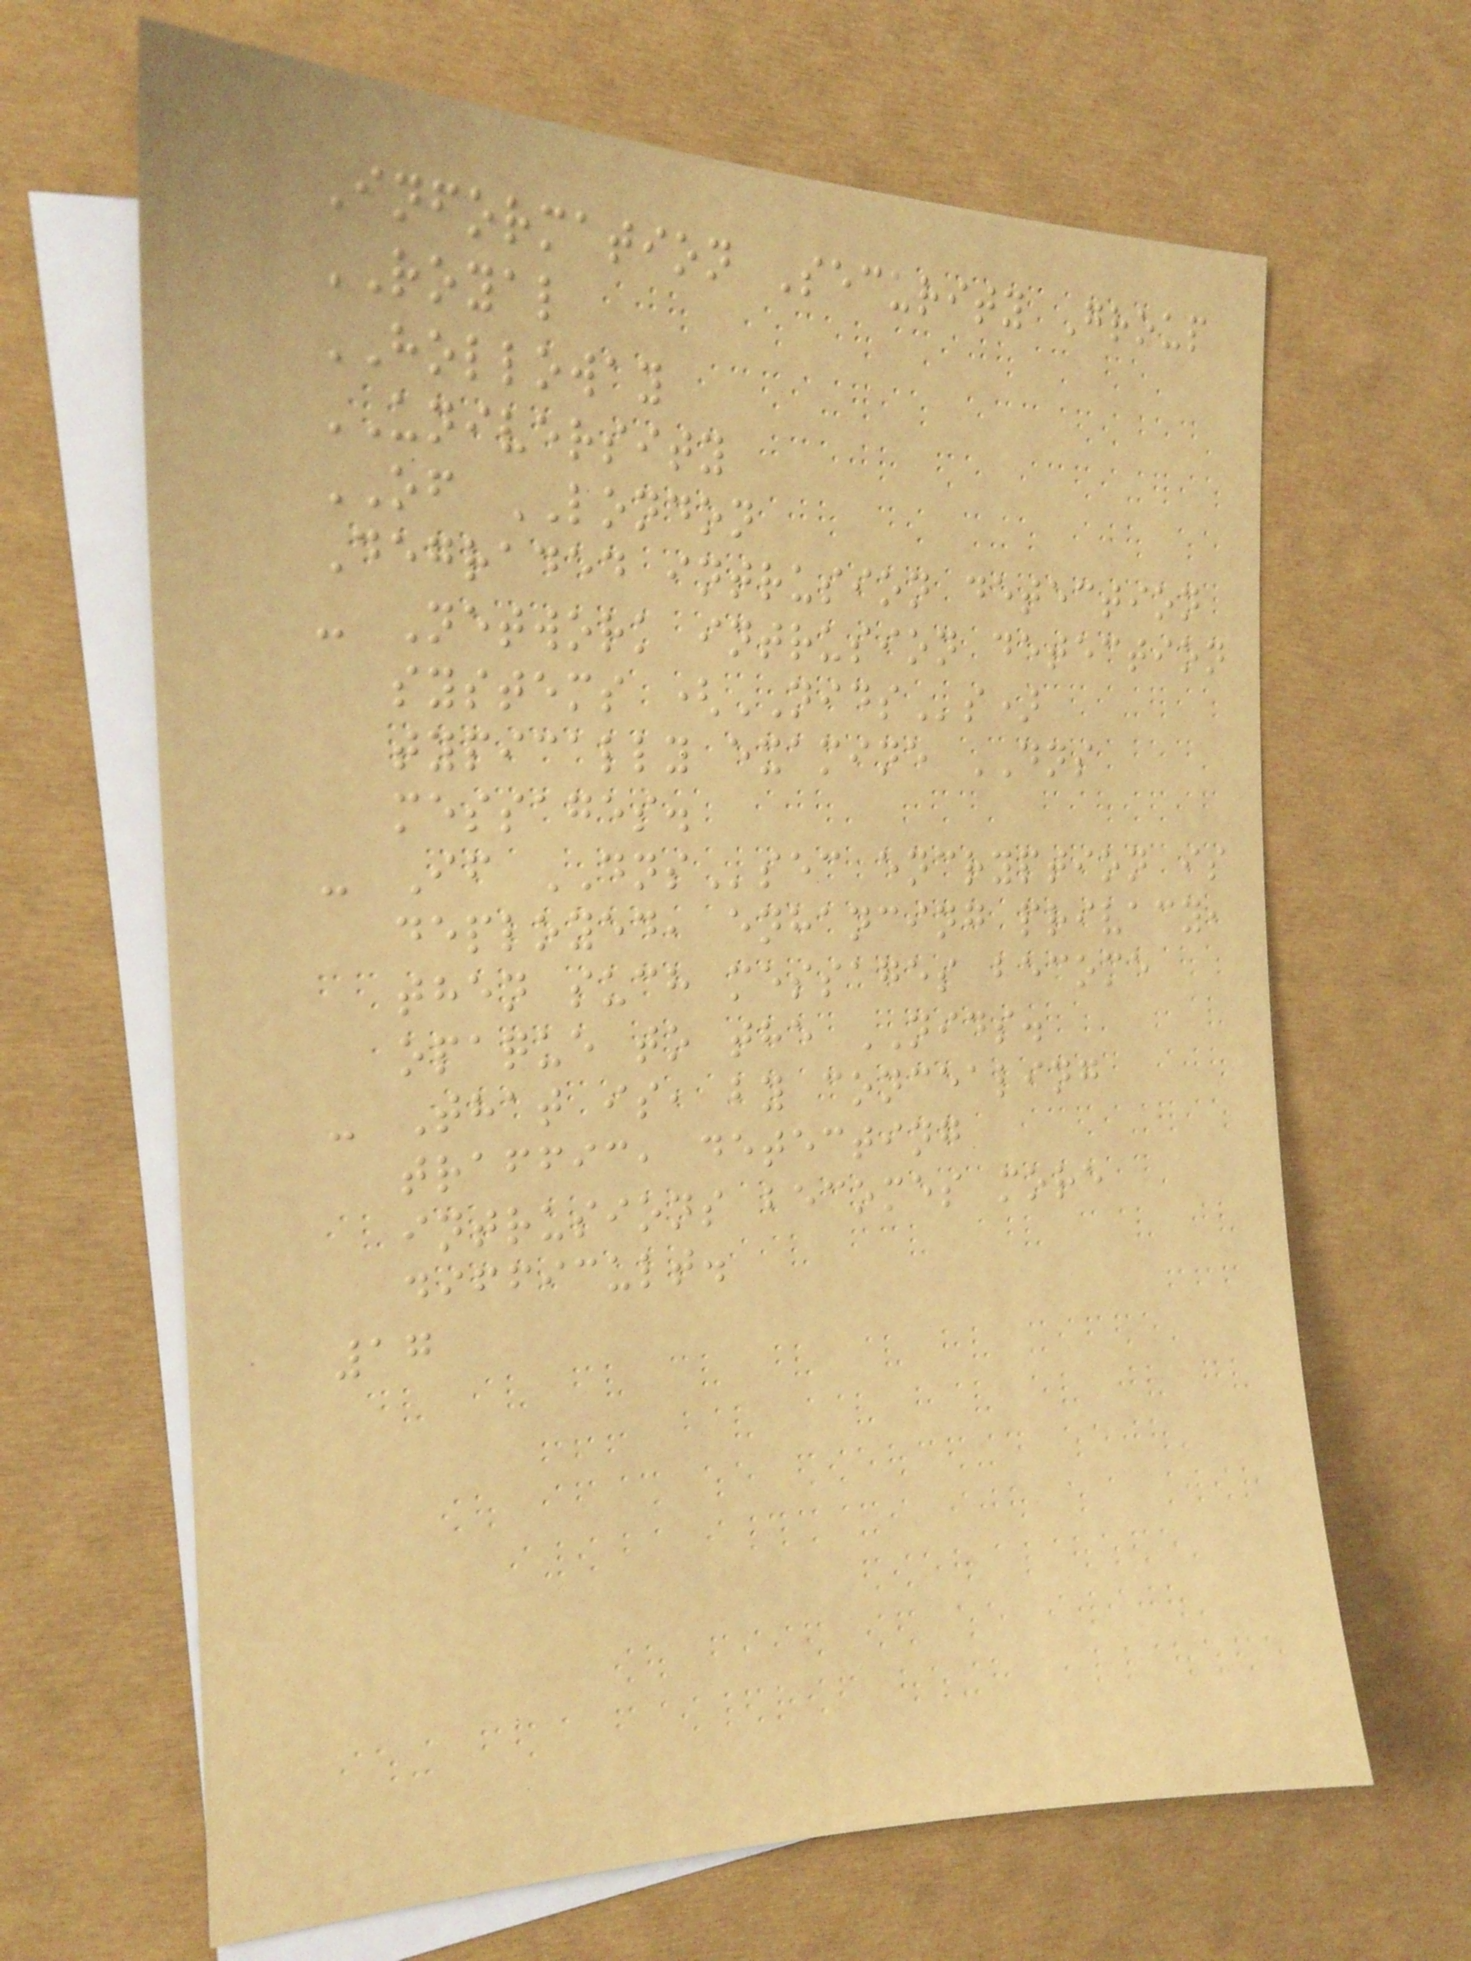Information Security Group
ROYAL
HOLLOWAY
UNIVERSITY
OF LONDON
Degraded intrusion detection
- Network intrusion detection
systems (NIDSs)
typically examine DNS
messages.
- If DNSsec encryption is
deployed, enhancing privacy,
then such messages become
opaque to the NIDS.
- That is, by concealing
traffic, detecting
intrusions becomes more
difficult.
17
